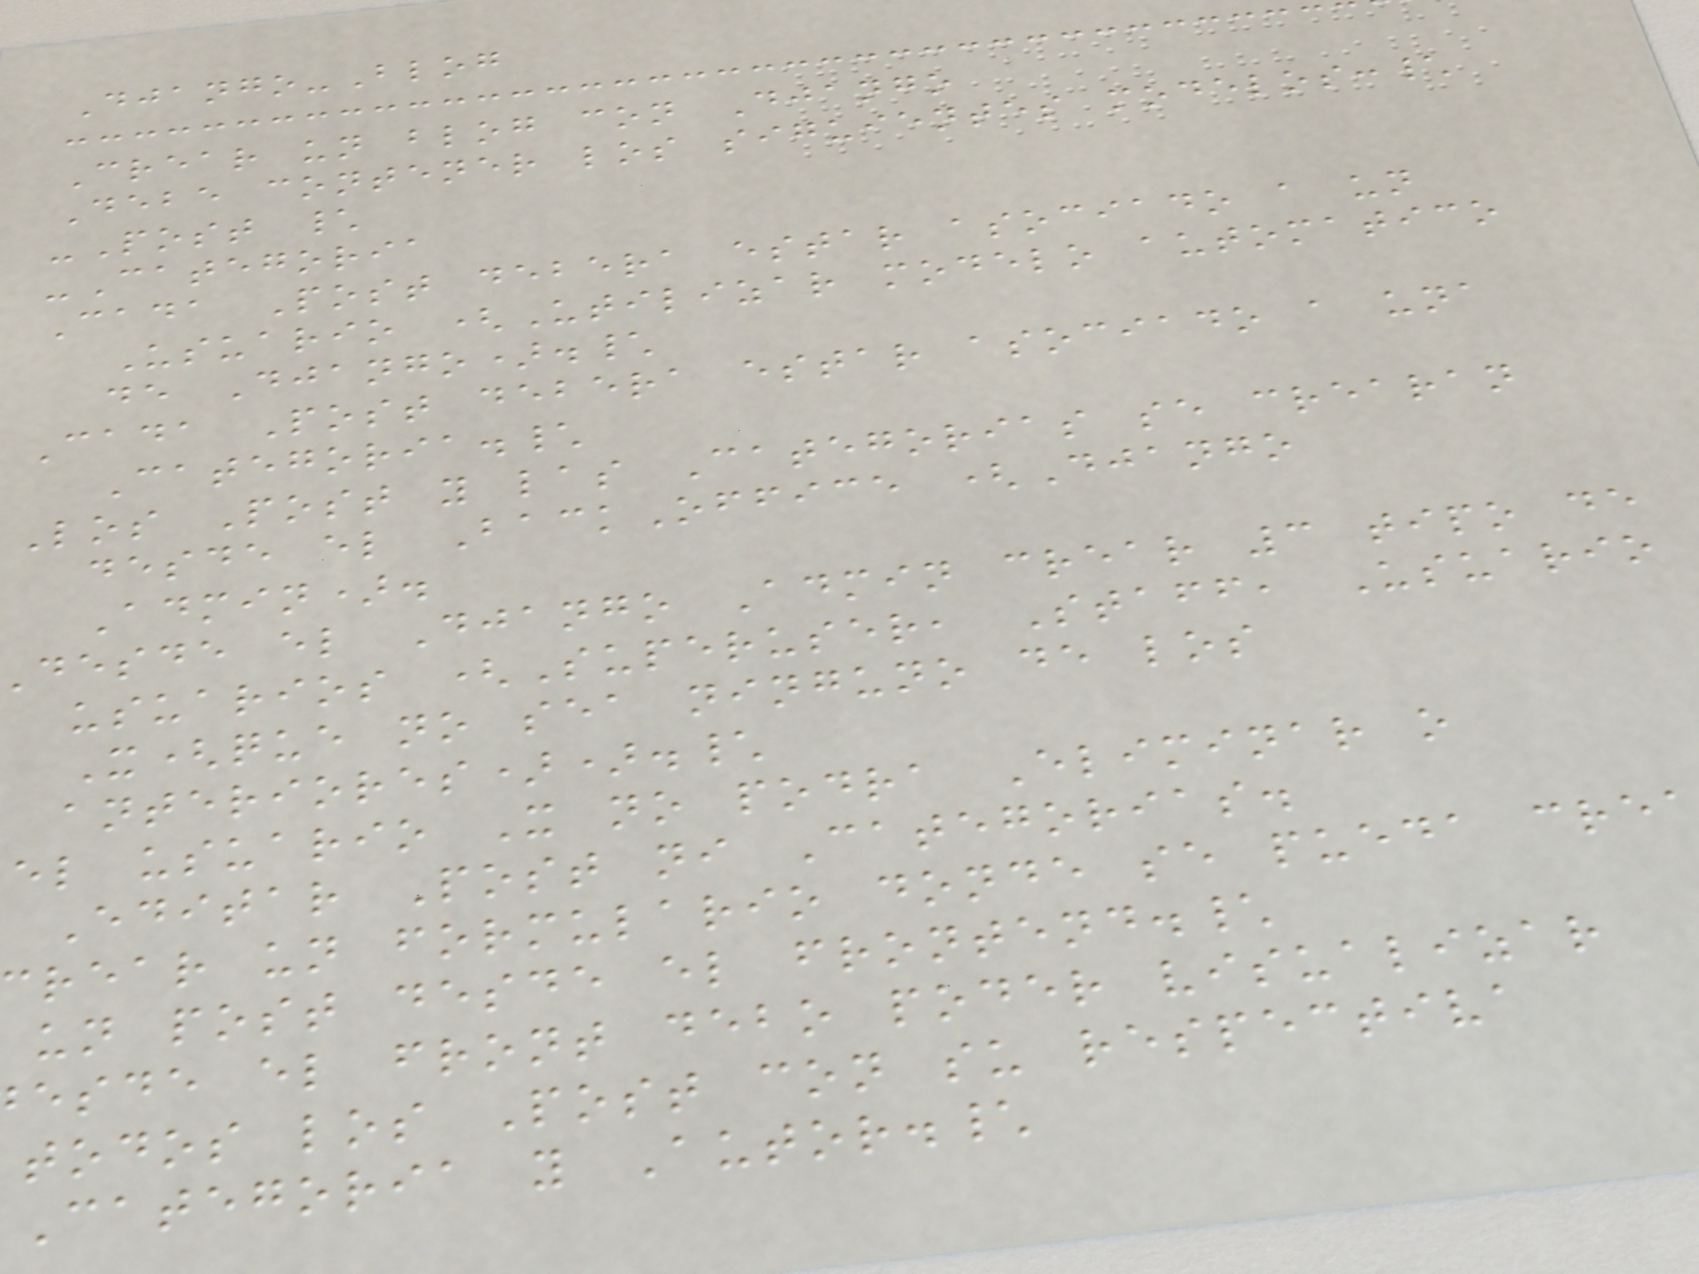Django-Blog
Crear un blog con Django
Debe contener los siguientes modelos:\
-Post \
-Categoria
Cada Post debera estar asociado a un
Usuario (Utilizar modelo automatico
de Django).\
Cada Post debera estar asociado a una
Categoria.\
Los Post y las Categorias se crearan
desde el BackOffice (Django
Admin).
desde el Django Admin crear 3 tipo de
usuarios (Superuser, Staff, Usuario
X(que no sea ninguno de los
anteriores)).\
el usuario X no podra Eliminar o
Editar Post ni Categorias.
rear un formulario donde se pueda cre
un post desde el frontend.\
esde el front debo poder visualizar
todos los Post con su respectiva
Categoria y Autor.\
